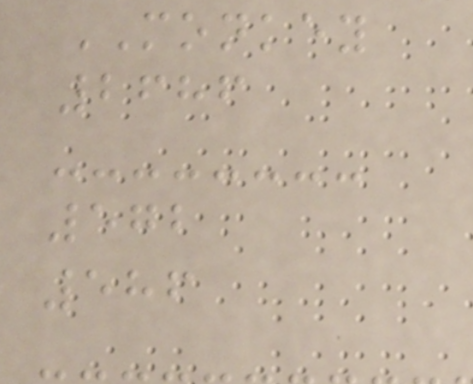MONKEY
2686
572
586
